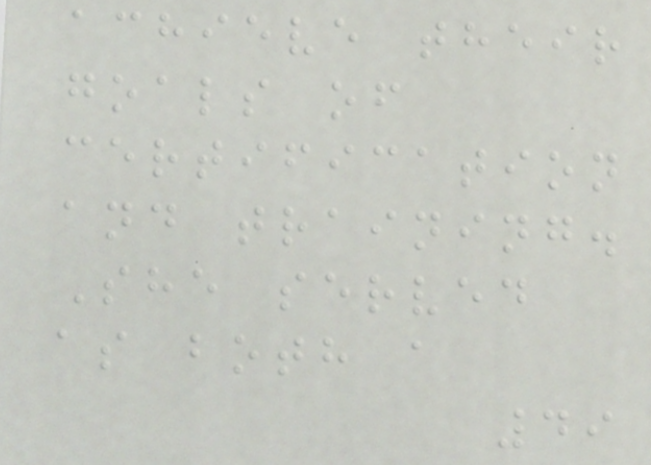achieve their
goals of
certification
and training.
She served
as both a
49
